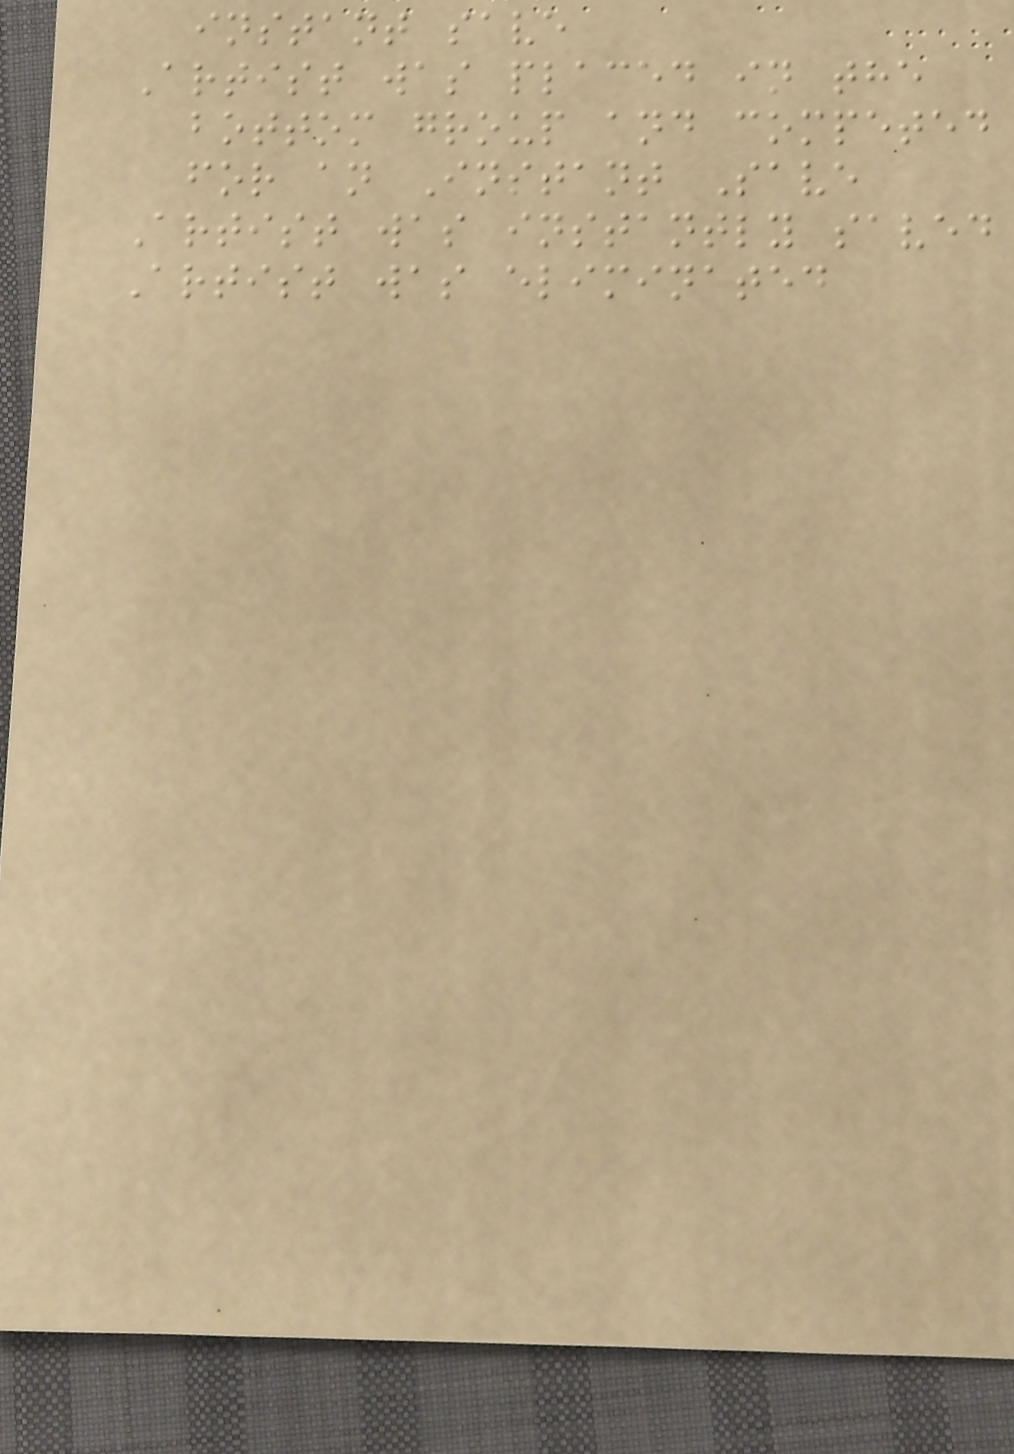instant save
Artist was placed in the
bottom group and competed
for an Instant Save
Artist was instantly saved
Artist was eliminated
